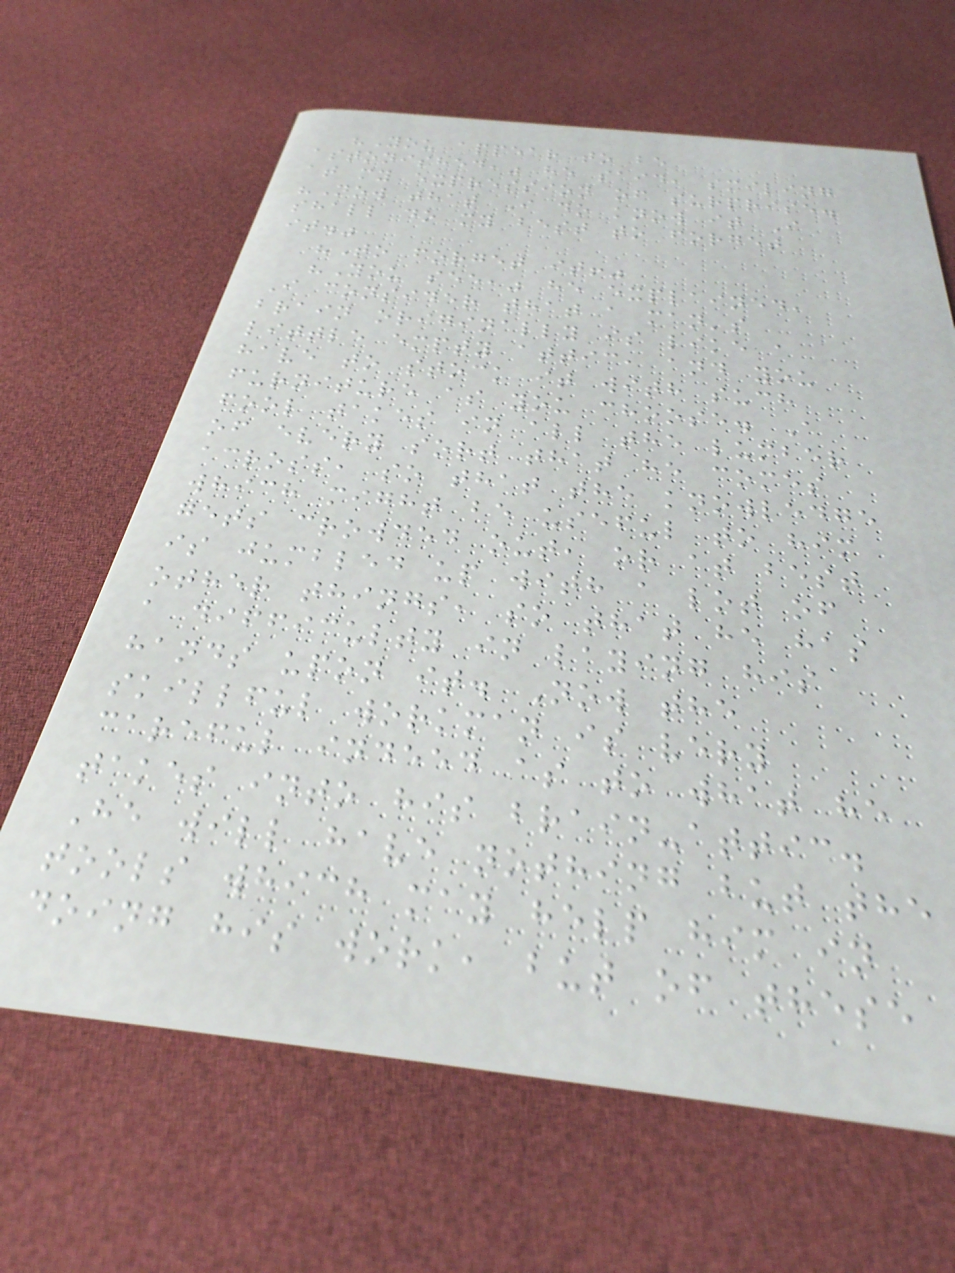"You appear to be
astonished," he said, smiling
at my expression of surprise.
"Now that I do know it I
shall do my best to forget
it."
"To forget it!"
"You see," he explained,
I consider that a man's
brain originally is like a
little empty attic, and you
have to stock it with such
furniture as you choose. A
fool takes in all the lumber
of every sort that he comes
across, so that the knowledge
which might be useful to him
gets crowded out, or at best
is jumbled up with a lot of
other things, so that he has
a difficulty in laying his
hands upon it. Now the
skillful workman is very
careful indeed as to what he
takes into his brain-attic.
He will have nothing but the
tools which may help him in
doing his work, but of these
